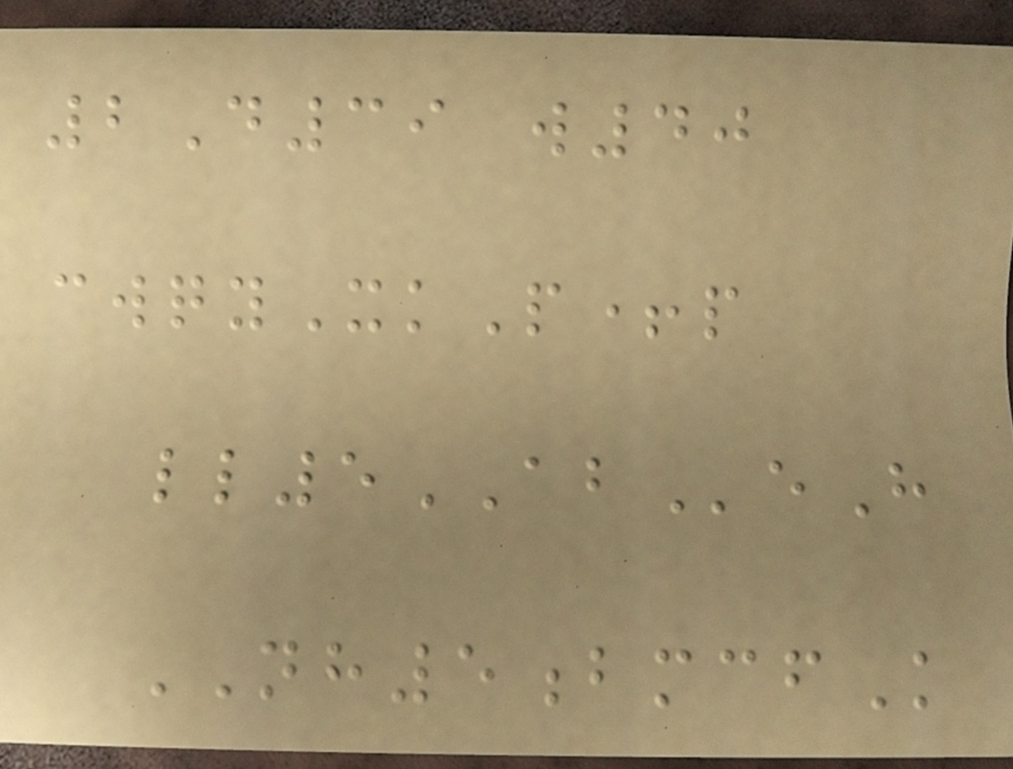2D39 w40
cwqyXkP+p
ll5ABeH
NH5bmcfK
